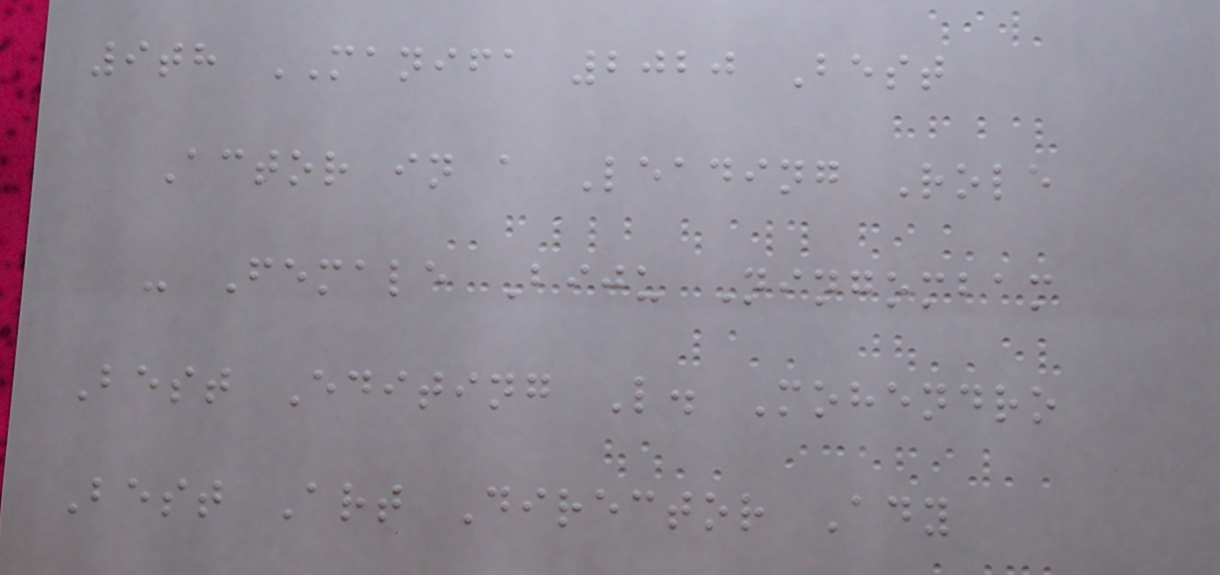9th MANIFA 2020 Best
Actor in a Leading Role
- Female Biju Ningombam
Best Editing L. Mohendro
Best Art Director Ady
